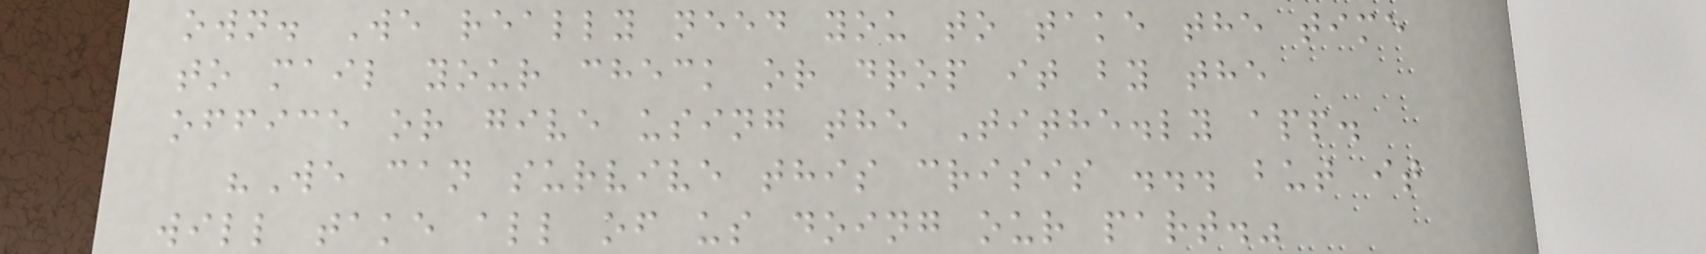own. We really need you to take the time
to mail your check or drop it by the
office or give using the Tithe.ly app.
"We can survive this crisis ... but it
will take all of us doing our part."
